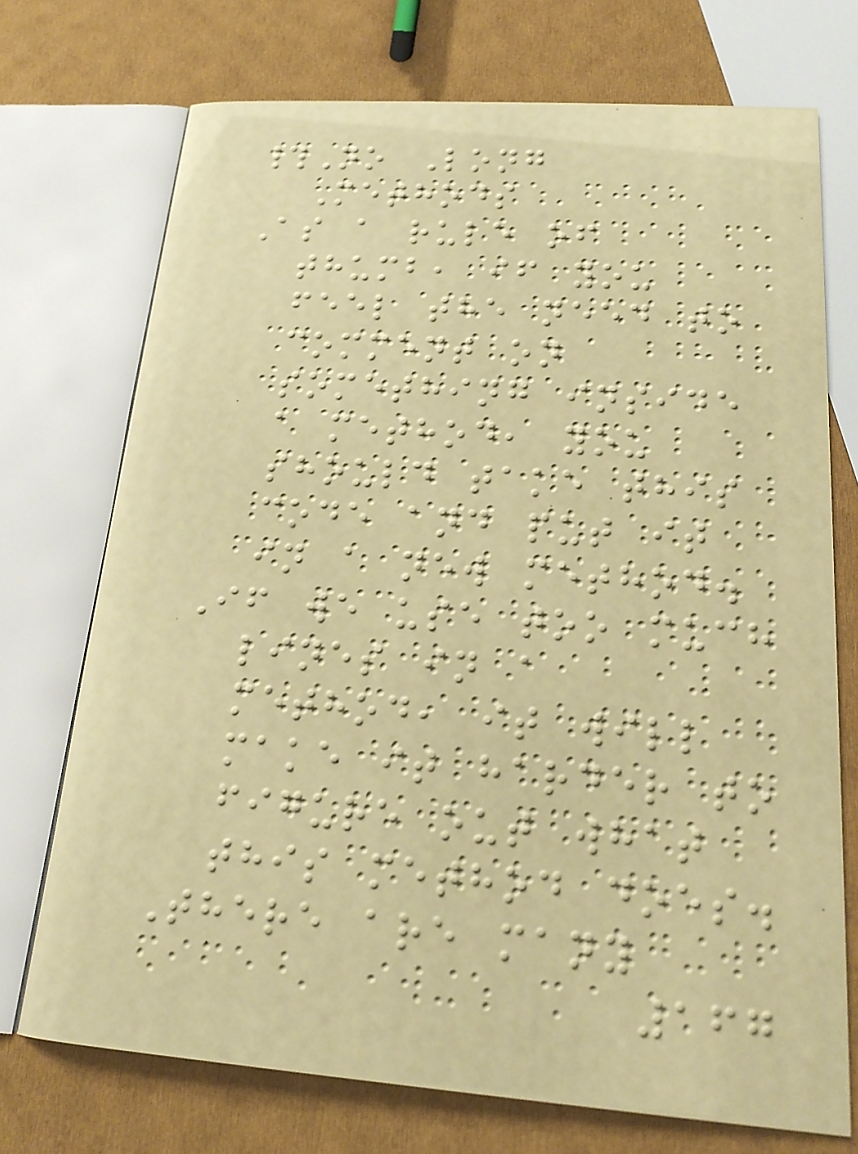#No Long
Methods
As a rule of
thumb, if you
feel the need to
comment on
something inside
a method, you
should take this
code and put it
in a new method.
If we use too much
lines in a
method, it will
make it harder to
figure out what
this method does.
There are many
167
